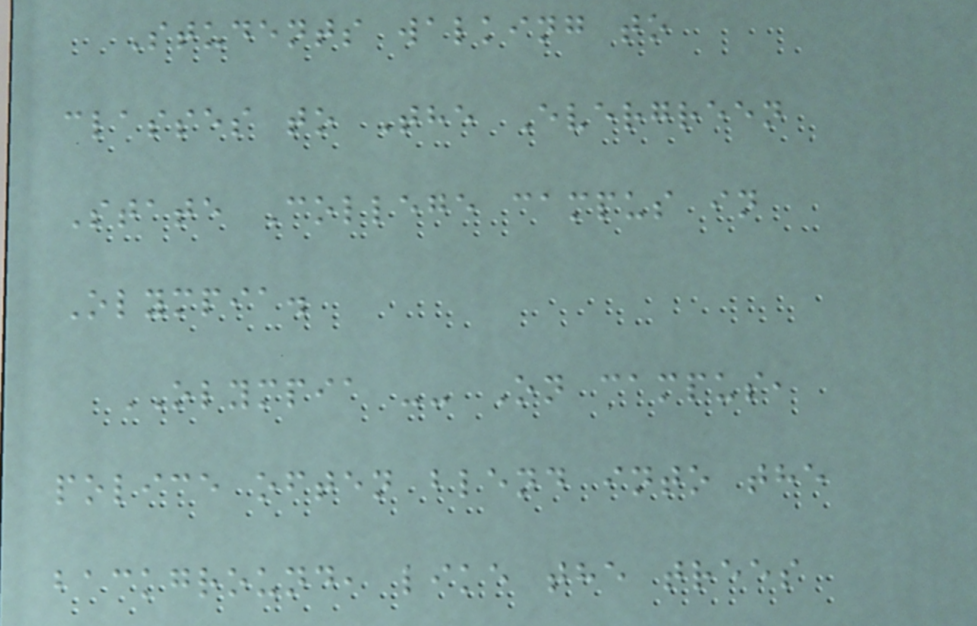Students walking to
classes to The Evergreen
State College campus in
Olympia.
OLYMPIA -- On campus,
police often blend into the
background, like the trees
